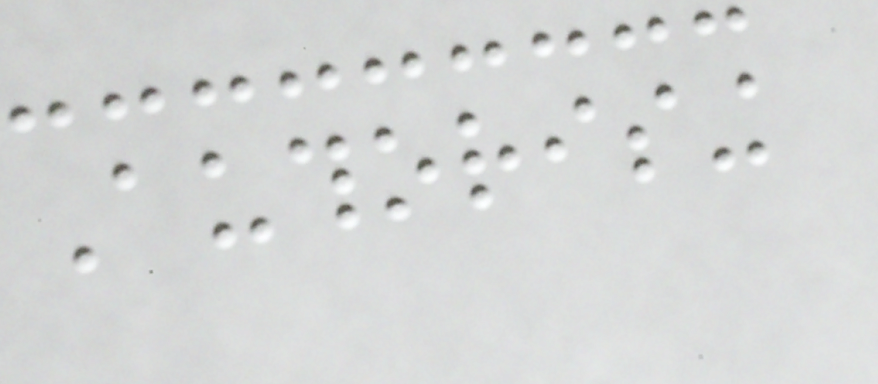Authorising
